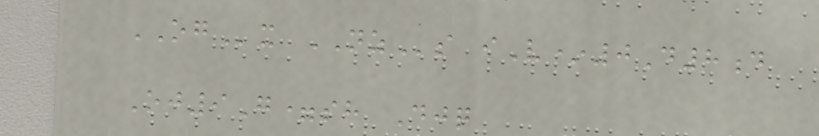OGx NZs iV*0D8d
Oj9G=sh Djq
